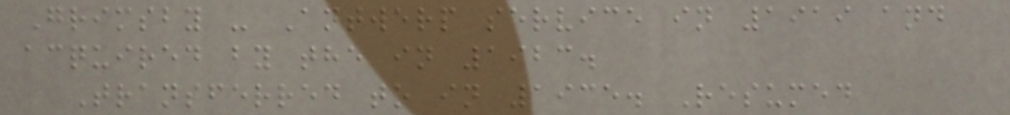Grimsby - Antwerp service in 1919 and
acquired by the in 1923.
Transferred to in 1935. Resumed
